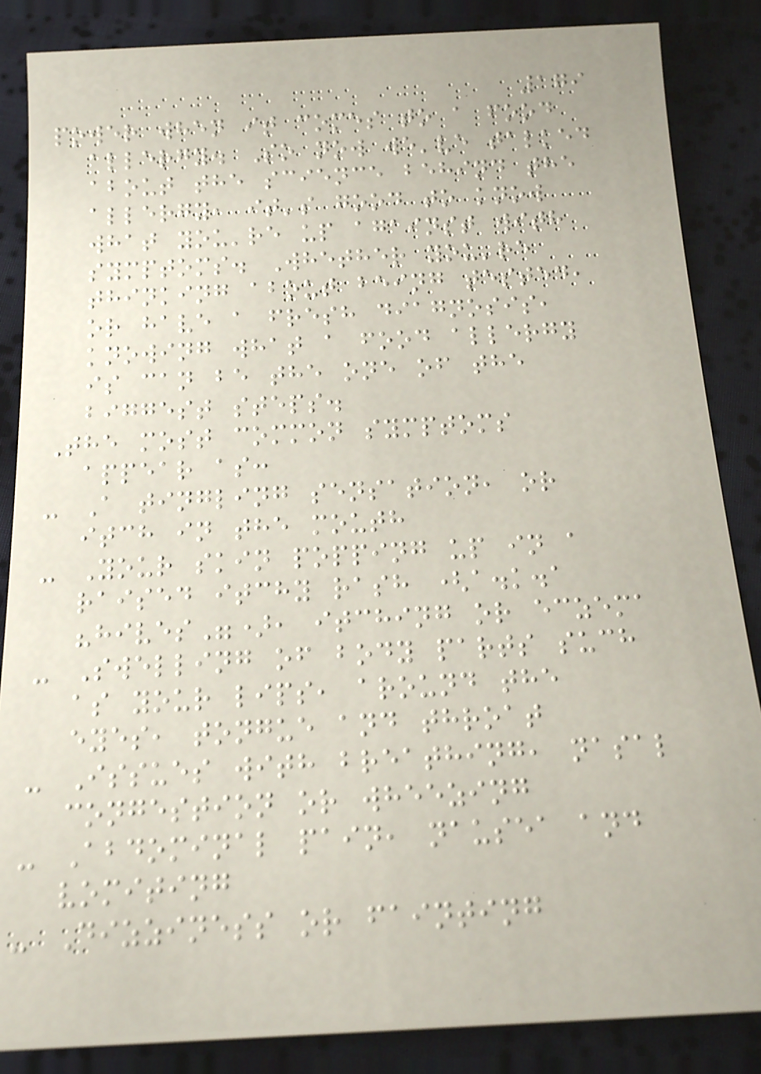179
power when it comes to a food
allergy. So now we've talked
about the science behind the
allergy, it's good to know
what you're up against with
symptoms. Whether you're
thinking about being tested,
or have a fresh diagnosis,
knowing what a food allergy
is can be the one of the
biggest steps.
The most common symptoms
appear as:
- A tingling sensation, or
itch in the mouth
- Your skin popping up in a
raised itchy rash (a.k.a
"hives"), itching or eczema
- Swelling of body parts such
as your lips, around the
eyes, tongue and throat
- Issues with breathing, nasal
congestion or wheezing
- Abdominal pain, nausea and
vomiting
- Dizziness or fainting
